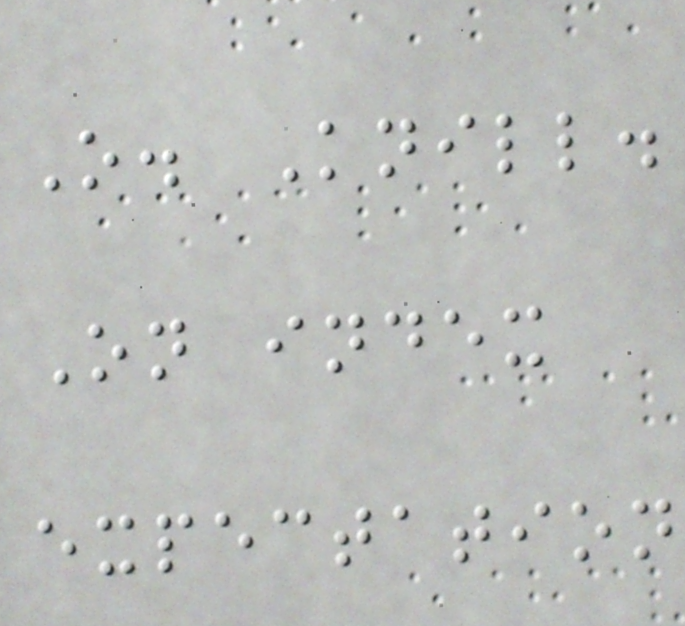O. Knill.
On index
expectation
